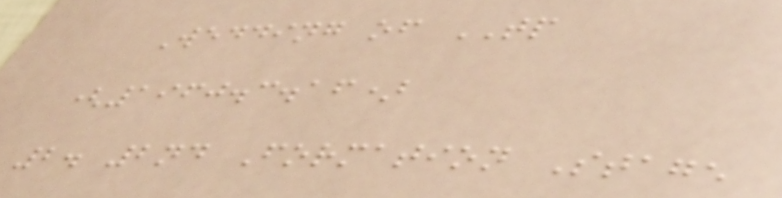Wedding of TP
(1960.3.16)
2. 2nd Formation Stage
